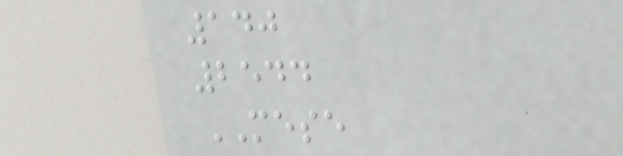140
2544
MESE
